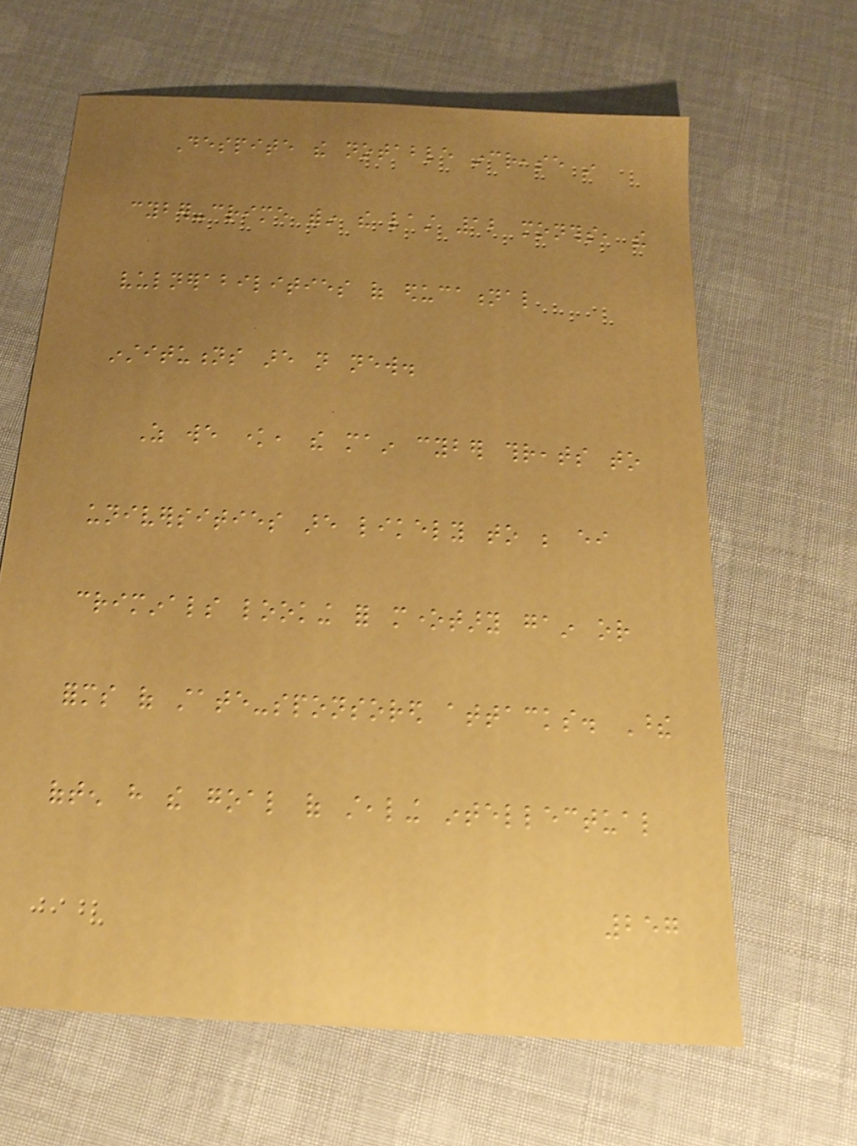Despite the notable increase in
cyber-crime within the last 12 months, the
vulnerabilities of educational
institutions are not new.
As we know, the main cyber threats to
universities are likely to be either
criminals looking for monetary gain or
forms of state-sponsored attacks. These
often have the goal of stealing intellectual
257
